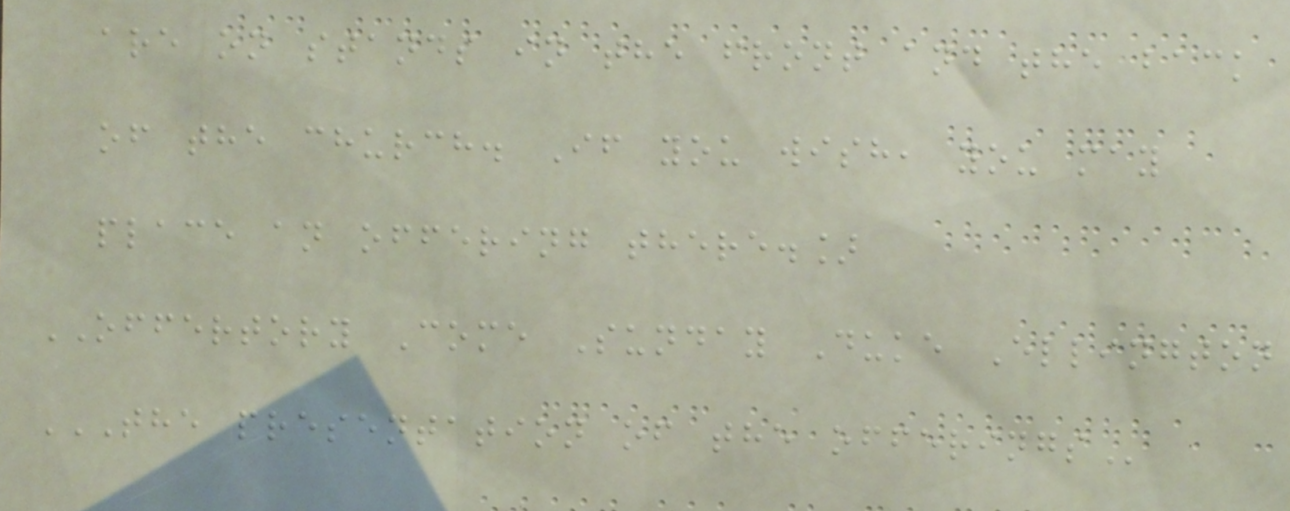are on stands in the front and the back
of the church. If you wish, you may
place an offering there.]
OFFERTORY Come Sunday Duke Ellington
THE PRESENTATION OF THE OFFERINGS
